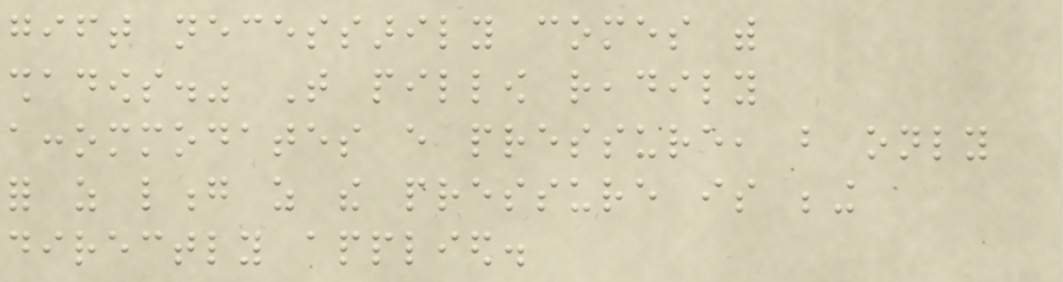gift necessarily comes with
shadows." That pillow readily
accommodates every pressure, but only
for as long as the pressure is being
directly applied.
